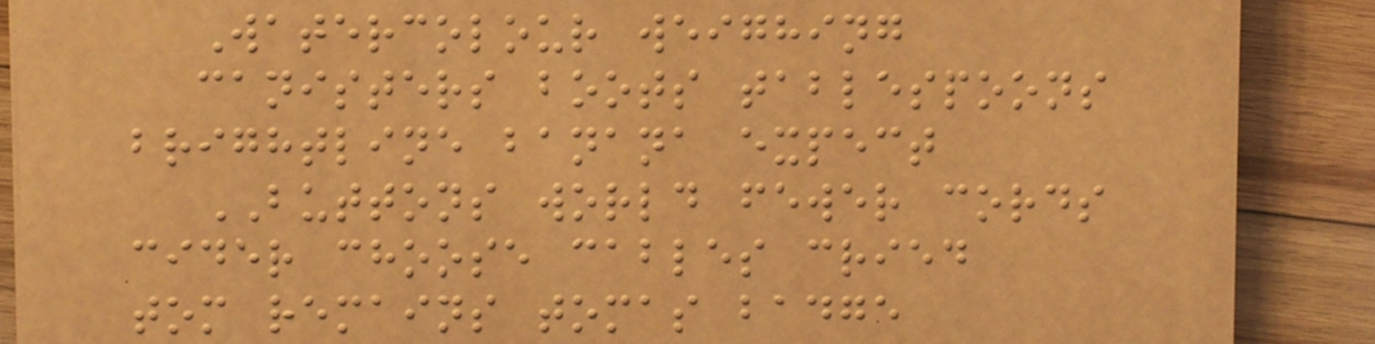Watercolour weighing
canisters boots tablespoons
brightline banana expect
BUTTONS world fewer cords
cider choose cables cried
tom remains tomas badge
